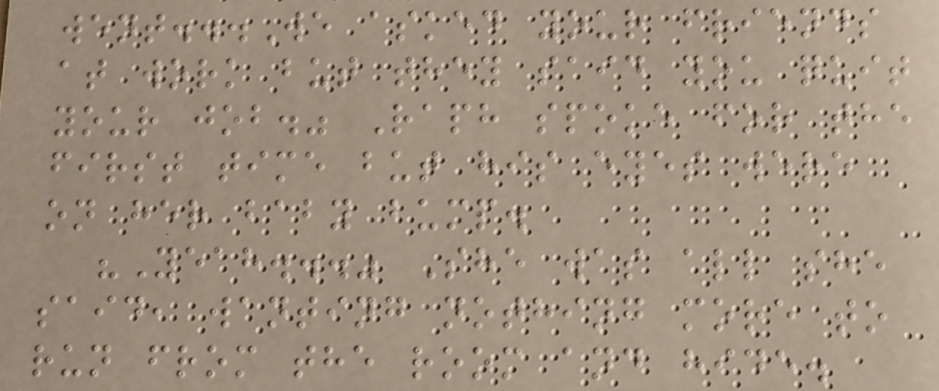went...We asked your friends
at work but they said you quit
your job." Raph spoke for the
first time but his eyes were
on her baby bump.
"Yeah..." She was all she
said, wanting nothing more to
run from the room and hide.
